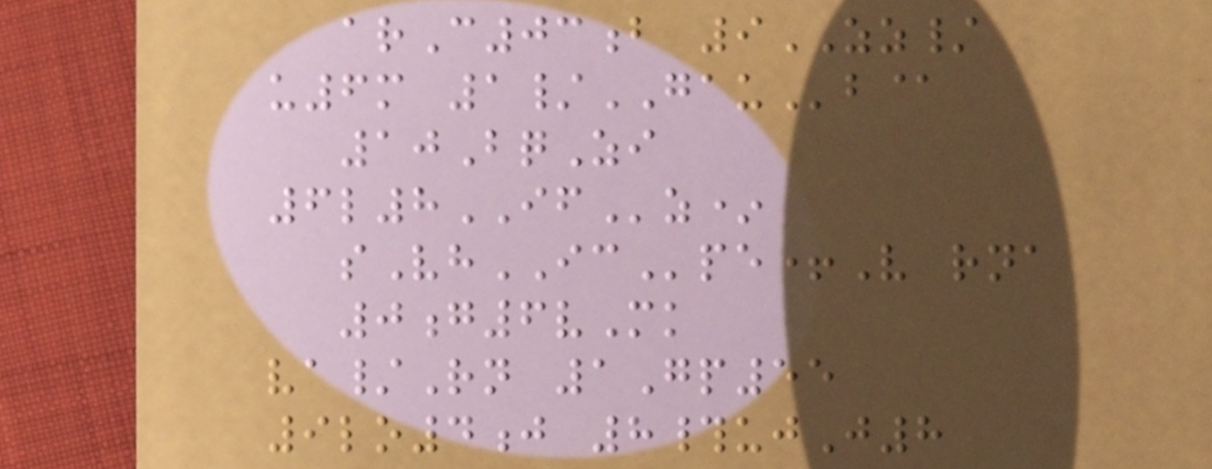arC03b 9ZZ/
u6m 1/GAUb@
10BqZi
6l8IFz*
sVhICpe+V rna
0g6vMk
va/Rn 1Gp55
9lo4j 8#ujJ8
